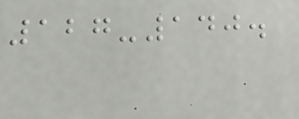127-140.
